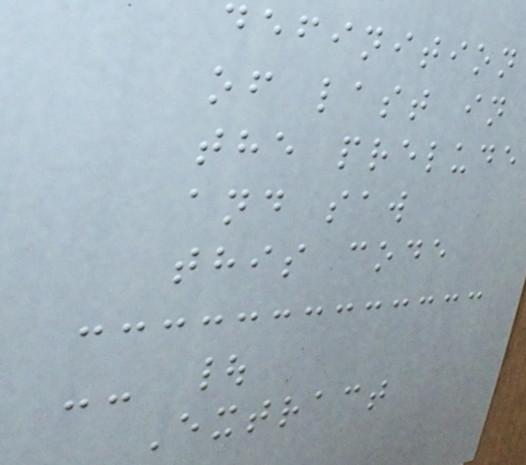definition
of last in
the prelude
and saw
this code
-- |
Extract
